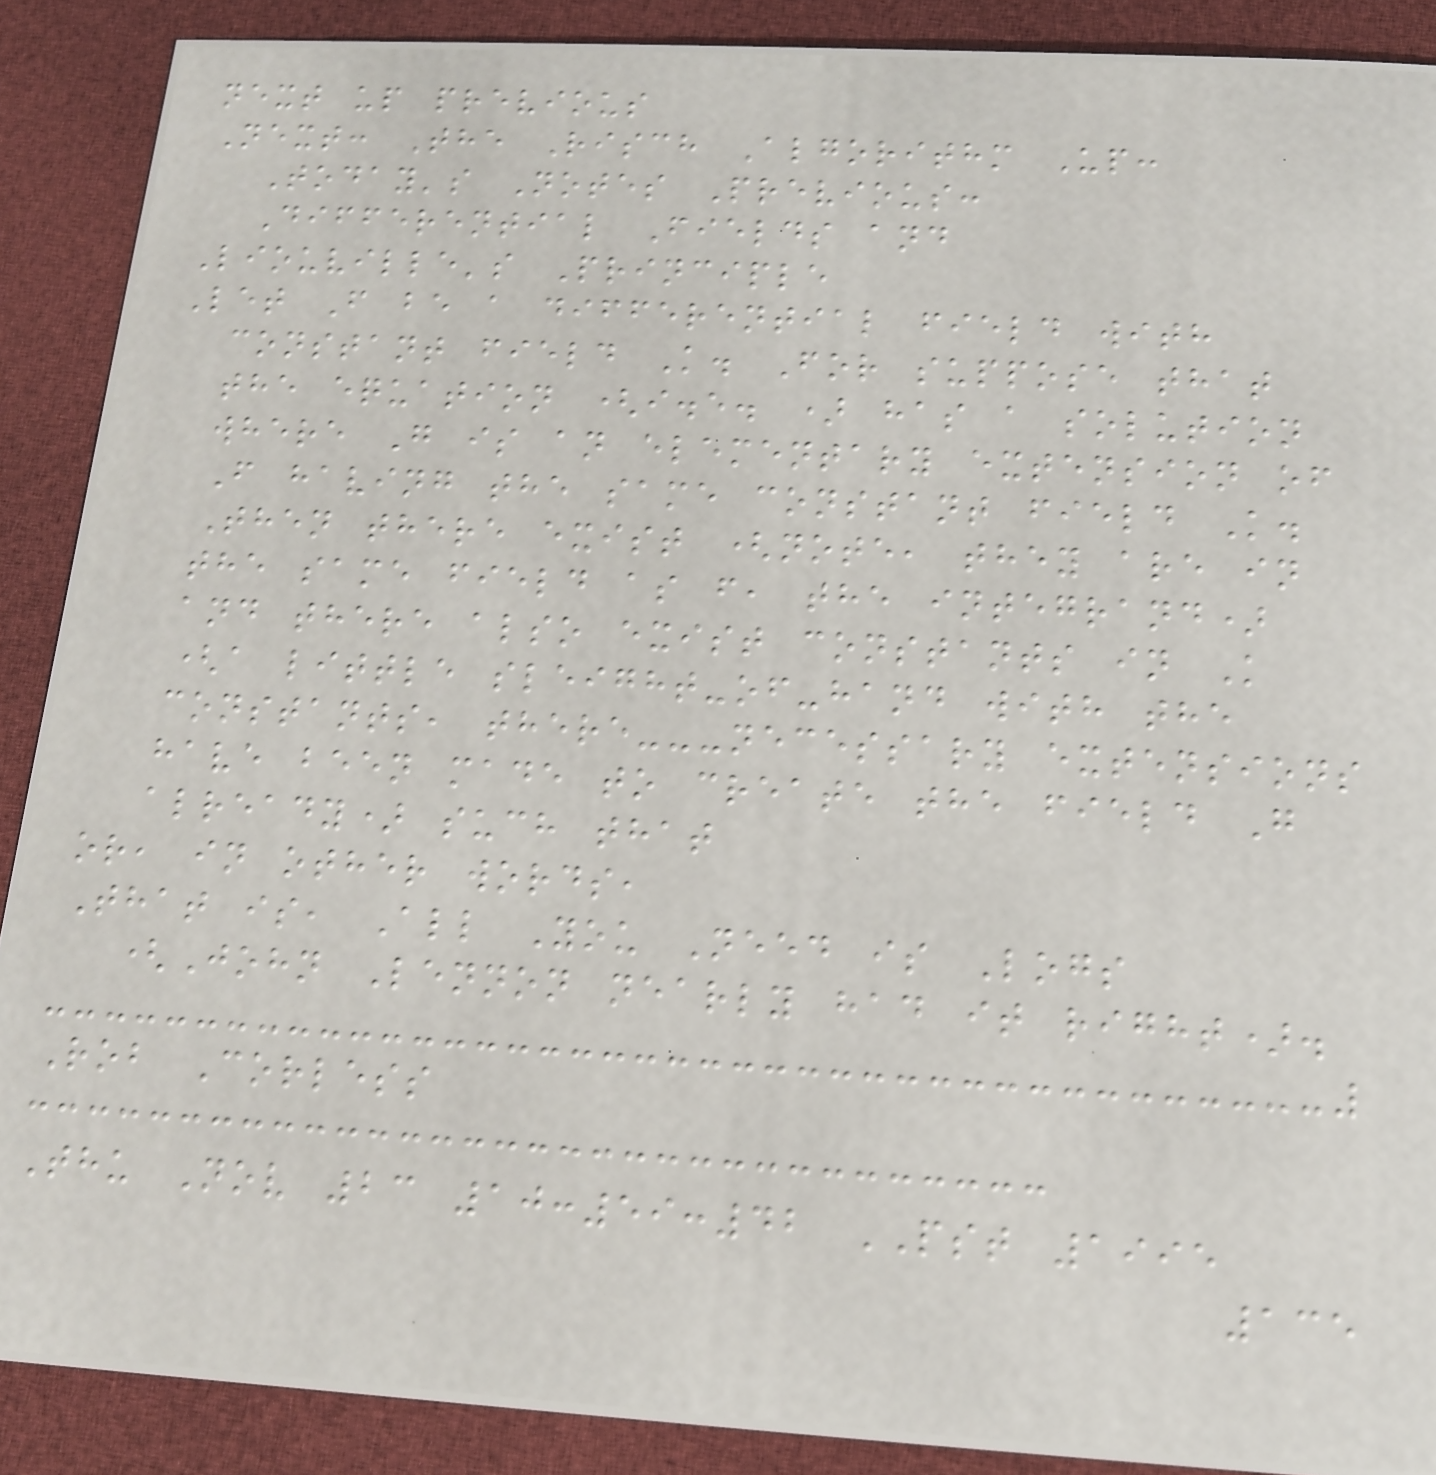next up previous
Next: The Risch Algorithm Up:
Today's Notes Previous:
Differential Fields and
Liouville's Principle
Let F be a differential field with
constant field K. For suppose that
the equation (i.e. ) has a solution
where G is an elementary extension of
F having the same constant field K.
Then there exist (note, they are in
the same field as f, the integrand)
and there also exist constants in K
(a little sleight-of-hand with the
constants, there---necessary extensions
have been made to create the field G
already) such that
or, in other words,
That is, All You Need is Logs
(John Lennon nearly had it right).
Rob Corless
Thu Nov 23 10:59:42 PST 1995
135
